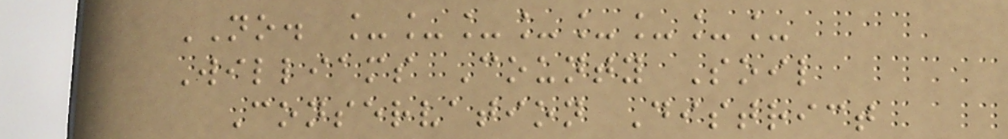NO. ________
Williams County Soil
Conservation District
